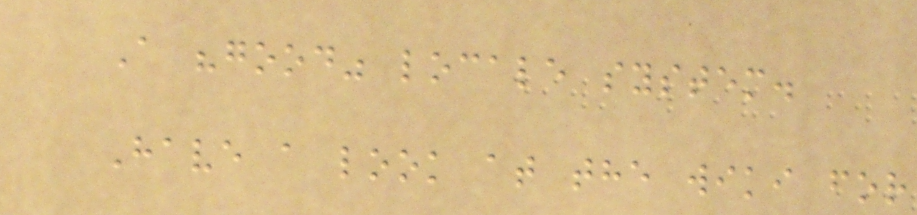A "good" locale system.
Have a look at the wiki for
